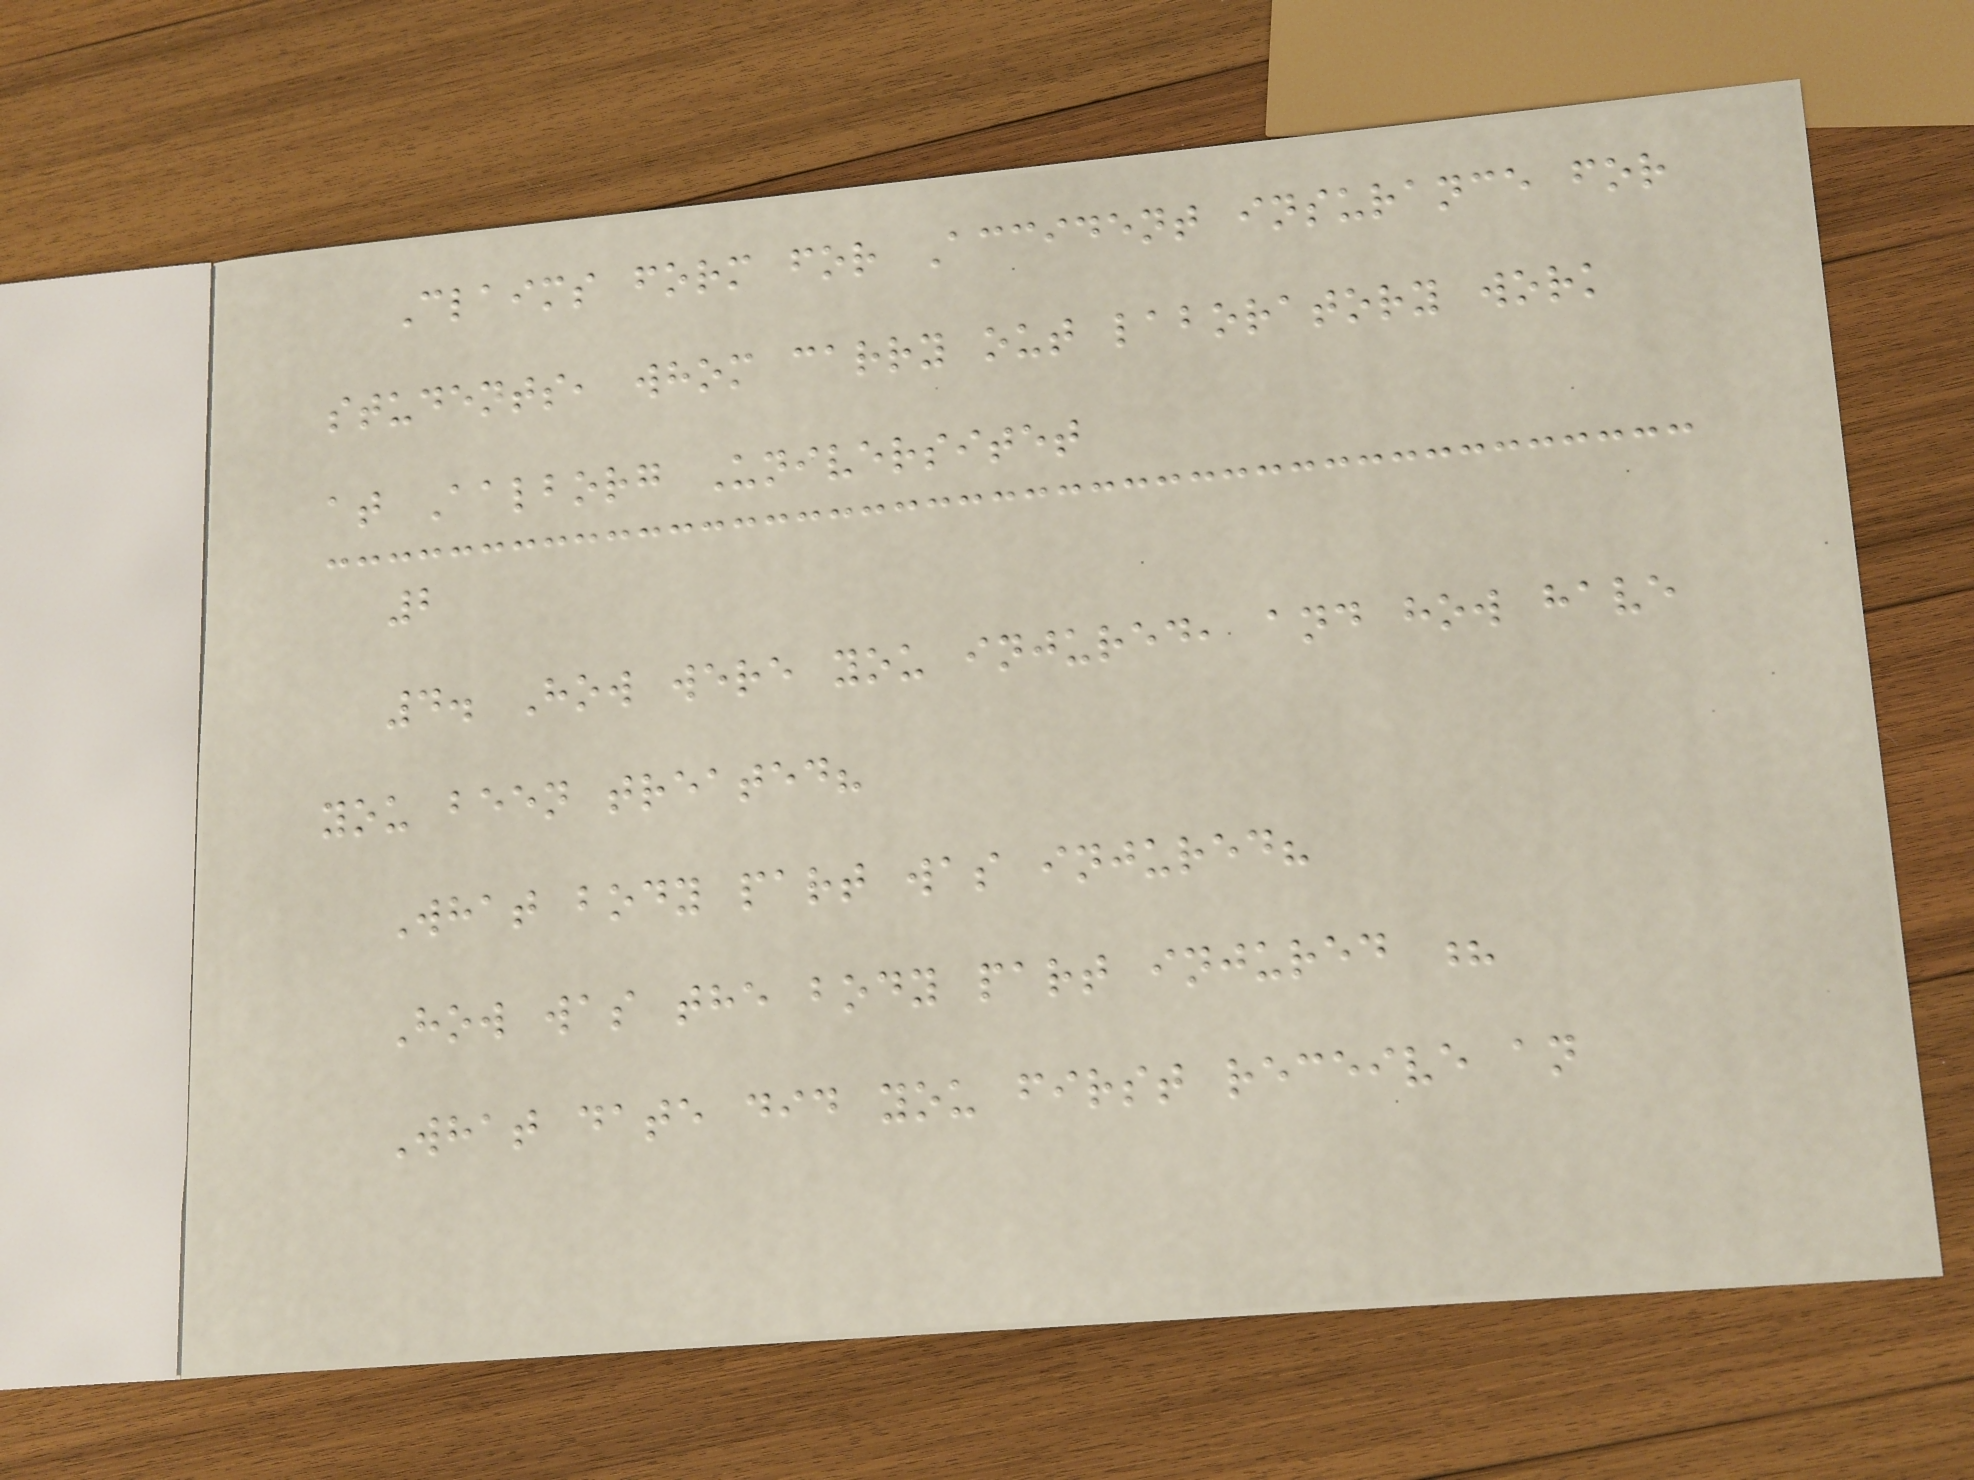Claims form for Accident insurance for
students, whom carry out laboratory work
at Aalborg Universitet
2
4. How were you injured, and how have
you been treated?
What body part was injured?
How was the body part injured ?
What date did you first receive an
